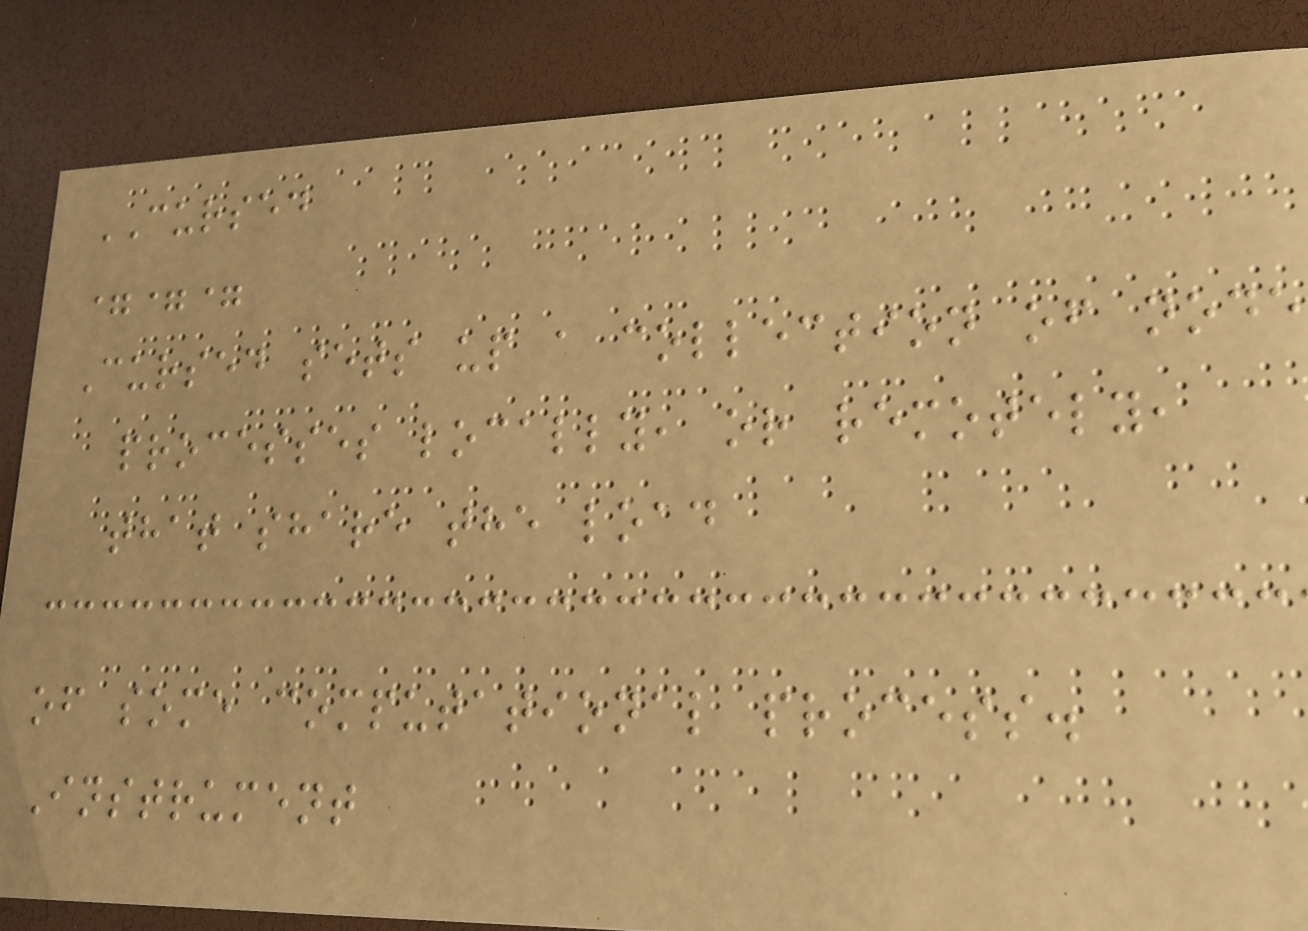CURSED
===
Cursed sets up a collection of node
processes locally, or remotely,
that share the load
of some computational process.
Instrument
